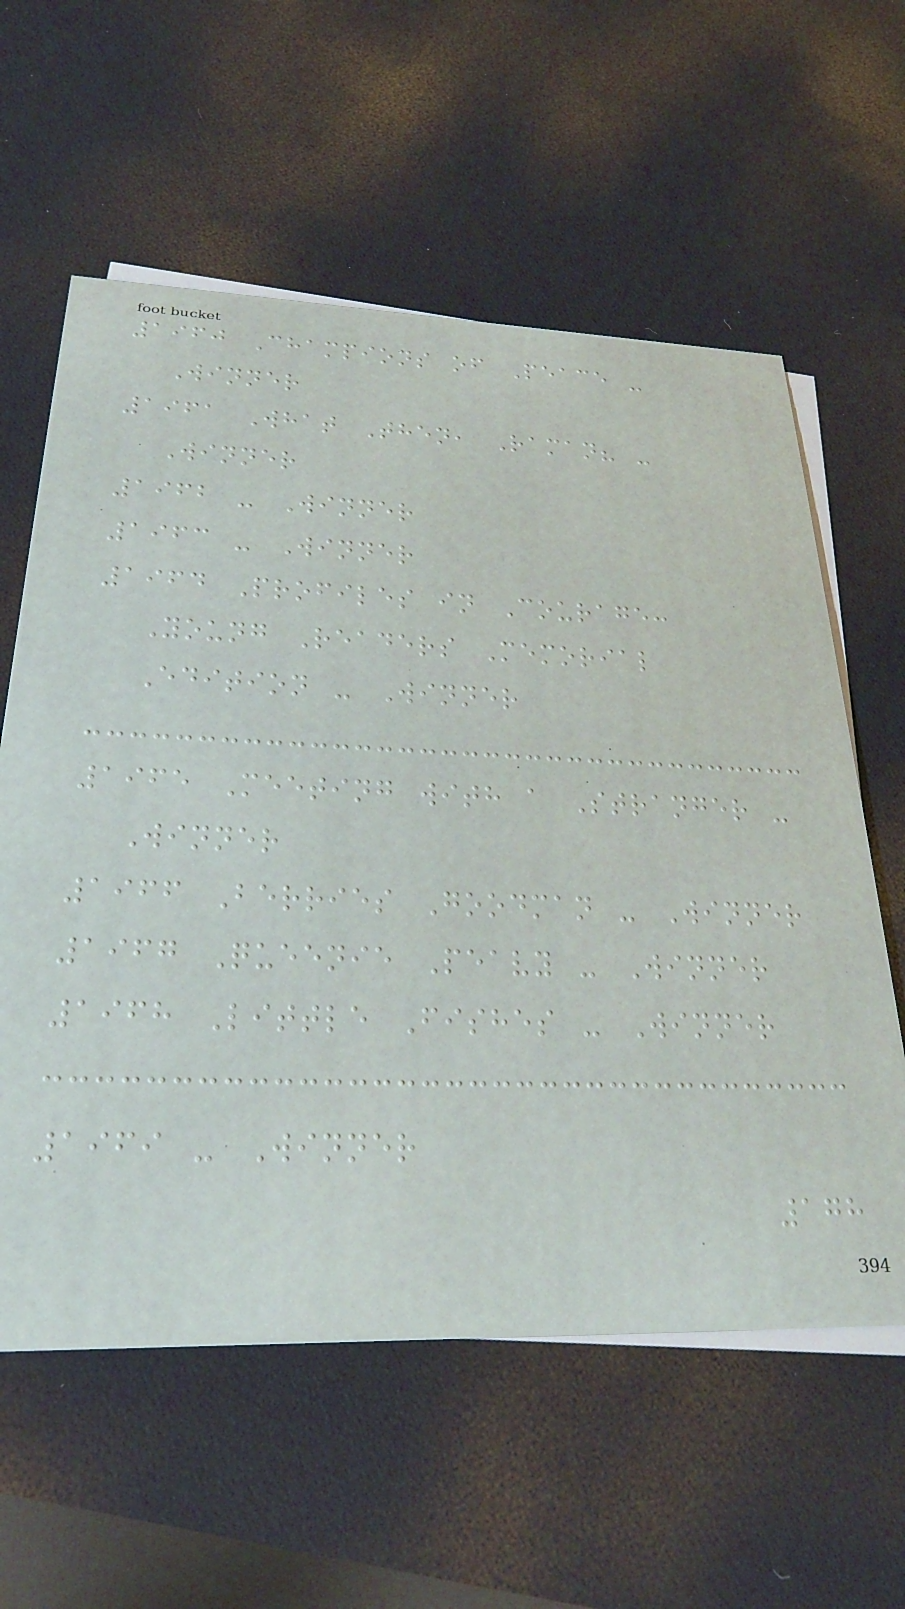1960 Champions of Peace -
Winner
1961 What Then, Raman? -
Winner
1962 - Winner
1963 - Winner
1964 Profiles in Courage:
Young Readers Memorial
Edition - Winner
1965 Meeting with a Stranger -
Winner
1966 Berries Goodman - Winner
1967 Queenie Peavy - Winner
1968 Little Fishes - Winner
1969 - Winner
178
